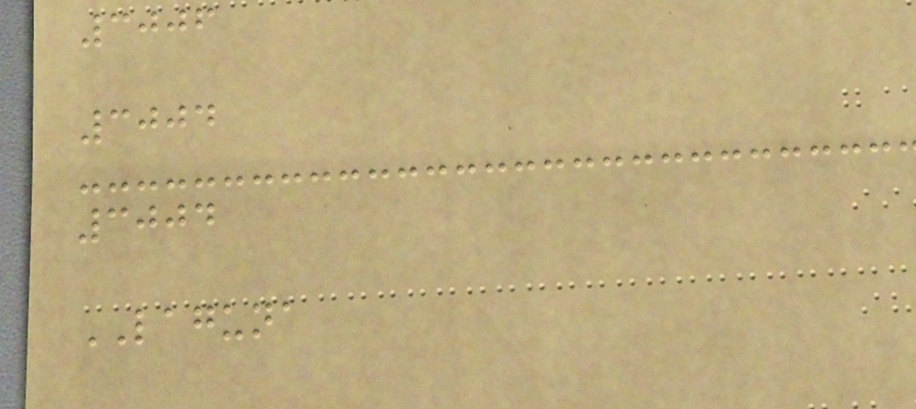3006
3004
3004
LAGUNA
